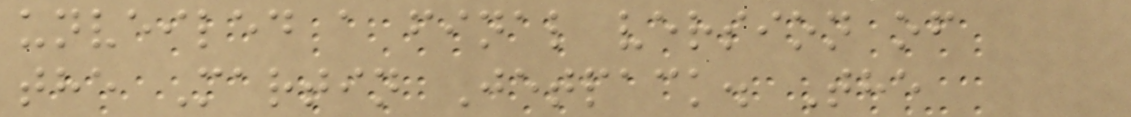unveiled a final version of
the Martin Jetpack. The
